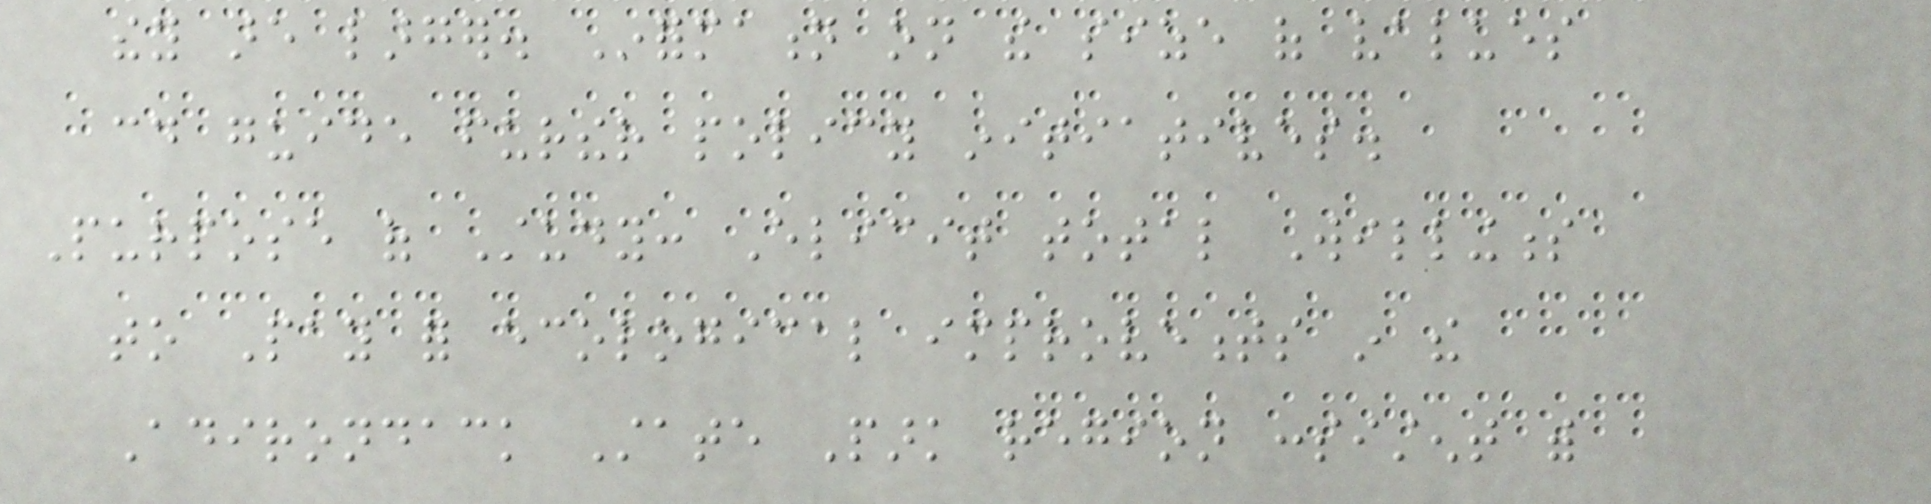they are larger. Information on the size of values
could guide further policy initiatives.
Purpose of Study: Elicit total Willingness
to Pay for ecological improvements in the
Adirondack State Park region consistent with
